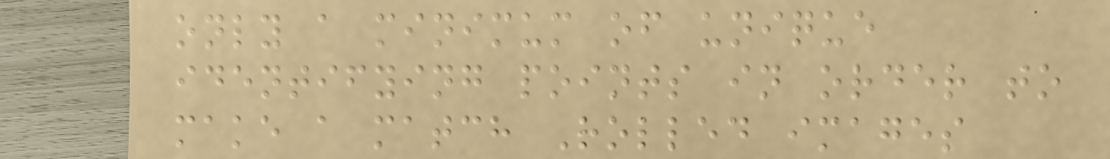only a minimum of unique
identifying points in order to
make a match Rolled images
